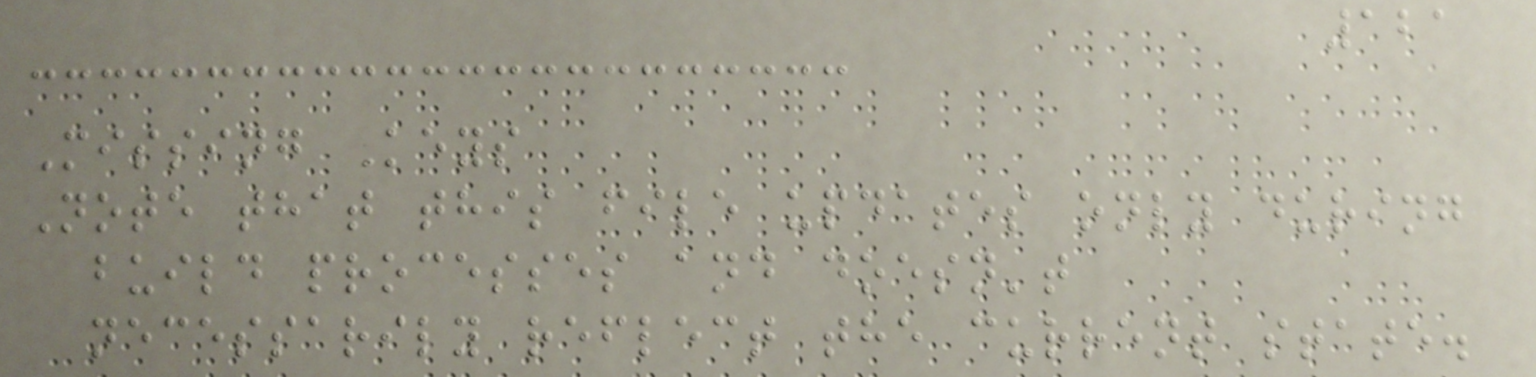121
Missing Keys
Note that this file updates only during
build processes and doesn't
necessarily reflect the current state.
